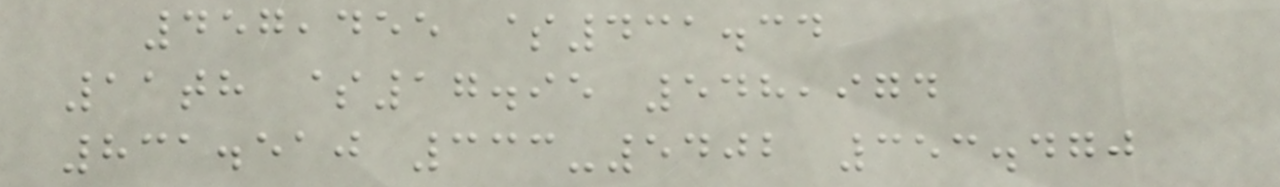457,455 $431.34
11th $17.95 548,974
831.510 333-5402 353.470
